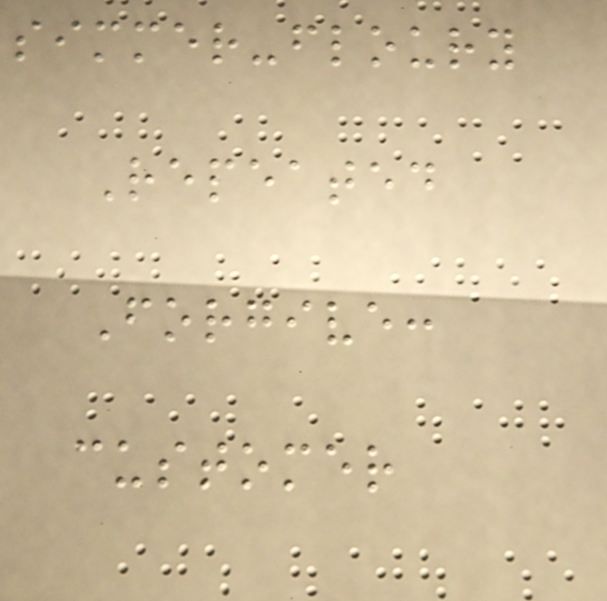simmer-floury
Repeated
Forgive:
customer
